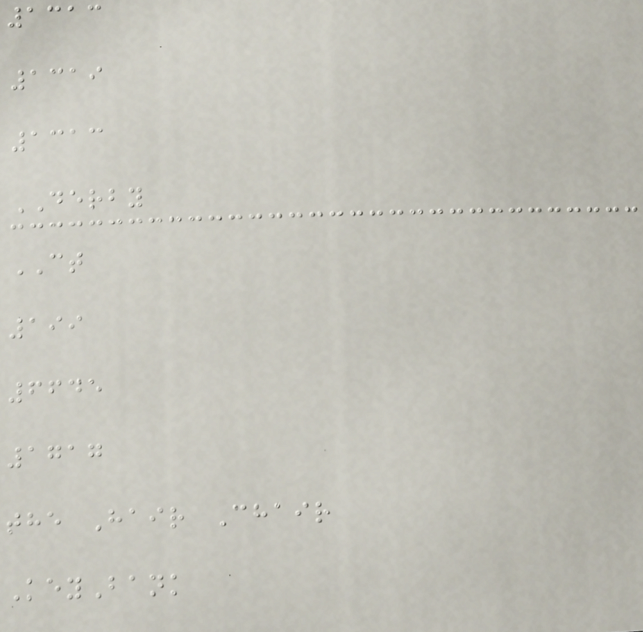1313
1319
1313
DERBY
CT
199
6645
1717
the Hair Chair
KeyBank
